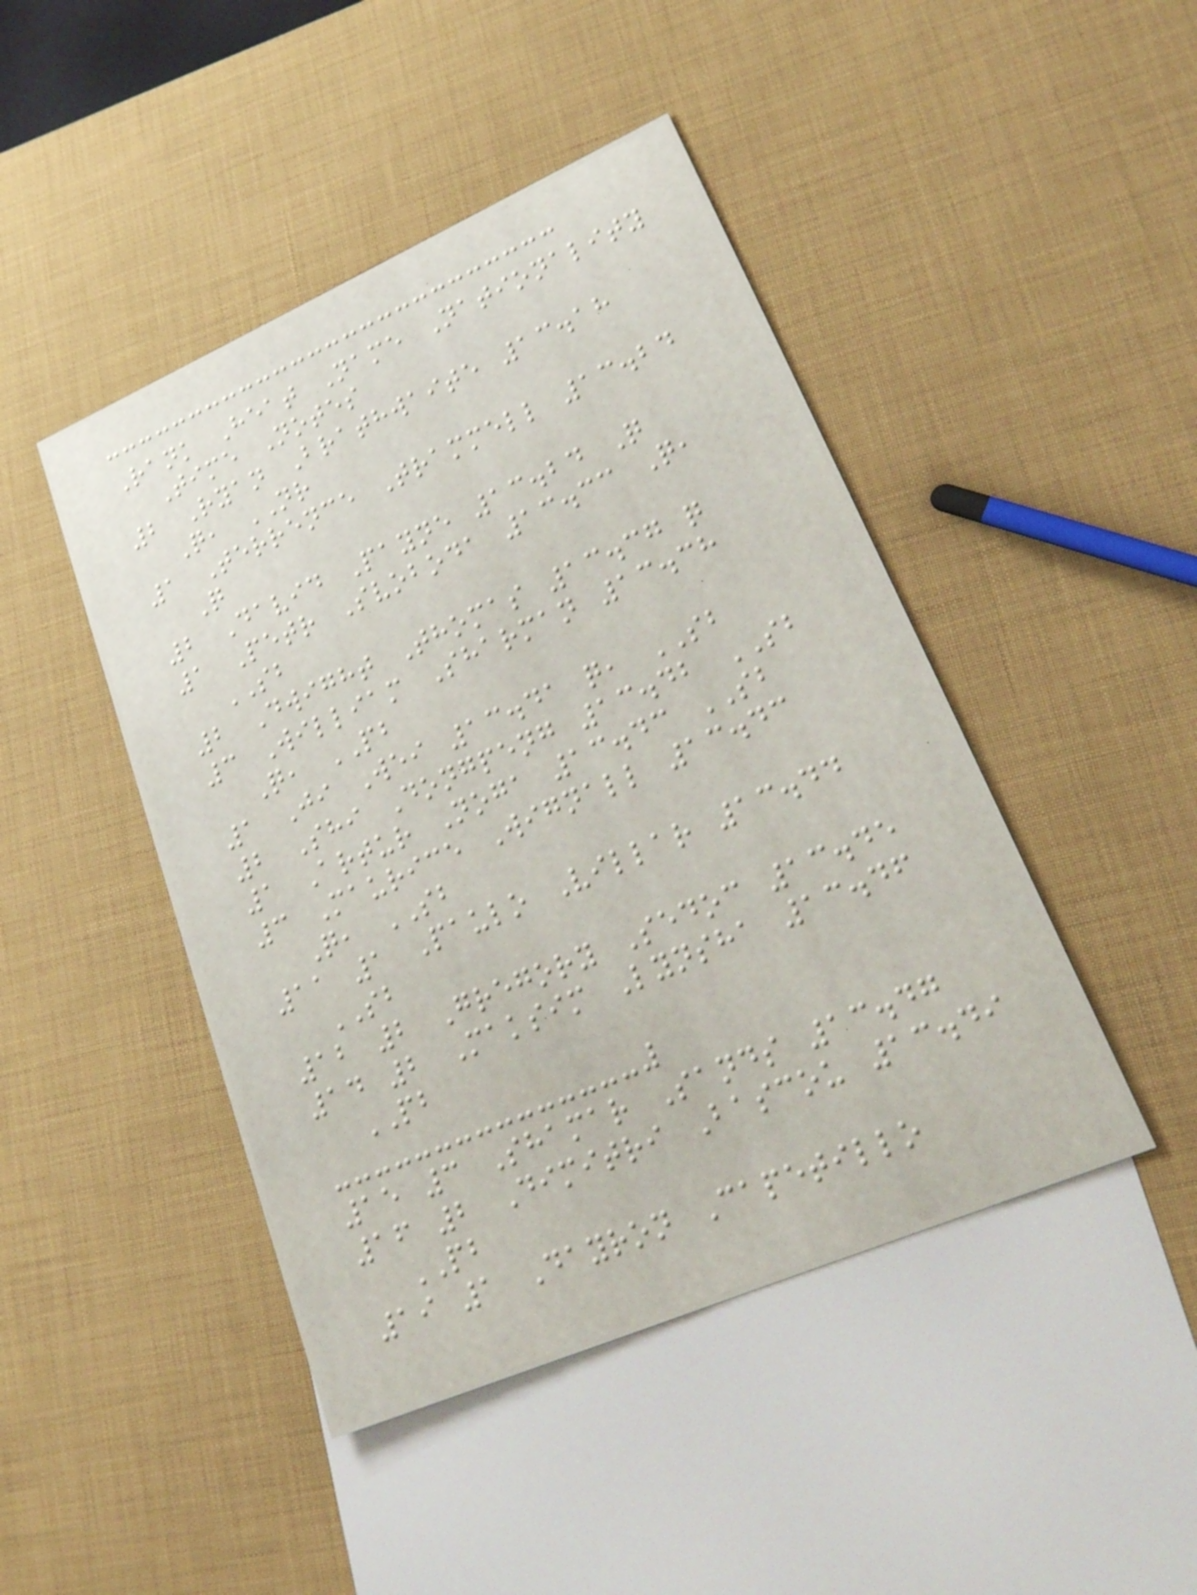Rank Heat Name Nationality
Time Notes
2 Ryan Brathwaite 13.18
Q, NR
1 Terrence Trammell 13.24
Q
2 David Payne 13.24 Q
1 Petr Svoboda 13.33 Q,
SB
2 Dwight Thomas 13.37 q
3 William Sharman 13.38
Q, PB
1 Ji Wei 13.41 q, SB
2 Shi Dongpeng 13.42 SB
1 Artur Noga 13.43 SB
3 Maurice Wignall 13.43
Q, SB
11 1 Paulo Villar 13.44
SB
12 2 Gregory Sedoc 13.45
14 2 Maksim Lynsha 13.46
PB
15 3 Shamar Sands 13.47
16 2 Dimitri Bascou 13.49
PB
19 1 Dayron Capetillo
